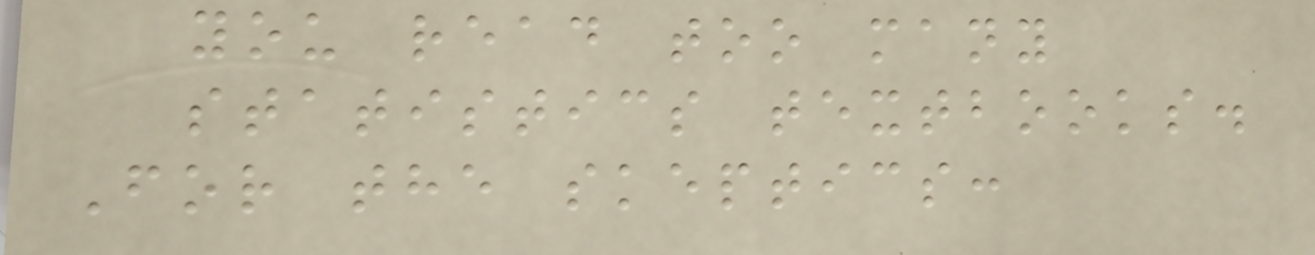you read too many
statistics textbooks.
For the skeptics:
